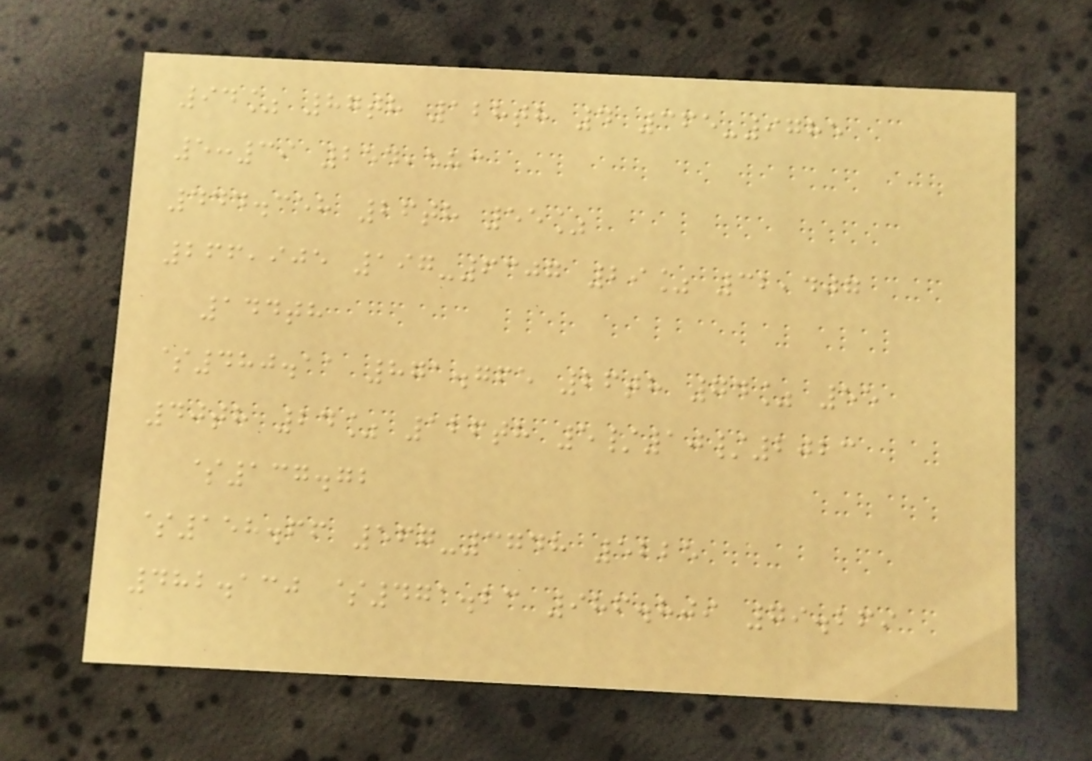94% 87th 128th 4 365-9785
5:39 254,583
444.358 26th 55%
266,905 197-6307 29% 32,407
144th
$480.11 871.765 26th 74% 55
40th 24% 126th 5/10/2023
$137.72
$158.66 567-3748 5225
482.130 $471.23 986.809 79.269
